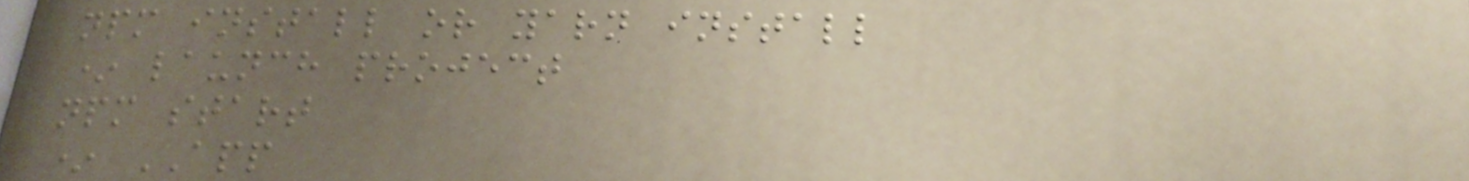npm install or yarn install
* launch project
npm start
* APP
